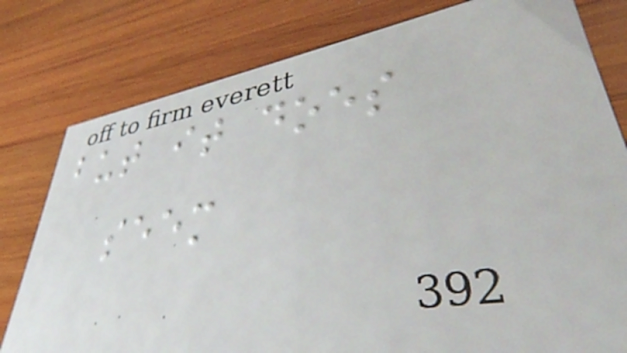but it does
seem
